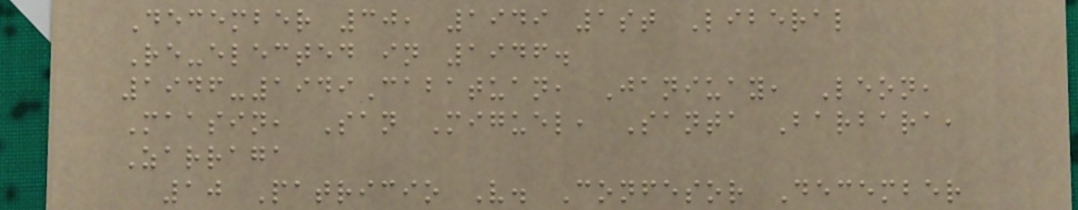December 30, 1949 1st Liberal
Re-elected in 1946.
1946-1949Cabatuan, Janiuay, Leon,
Maasin, San Miguel, Santa Barbara,
Zarraga
10 Patricio V. Confesor December
